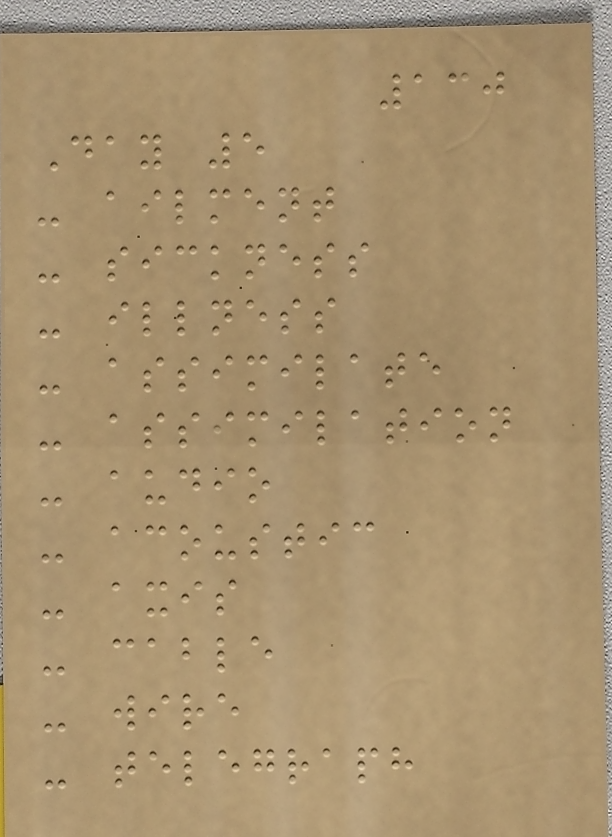130
Day 5
- ailment
- sickness
- illness
- assimilate
- assimilation
- audio
- acoustic
- axis
- cable
- wire
- telegraph
